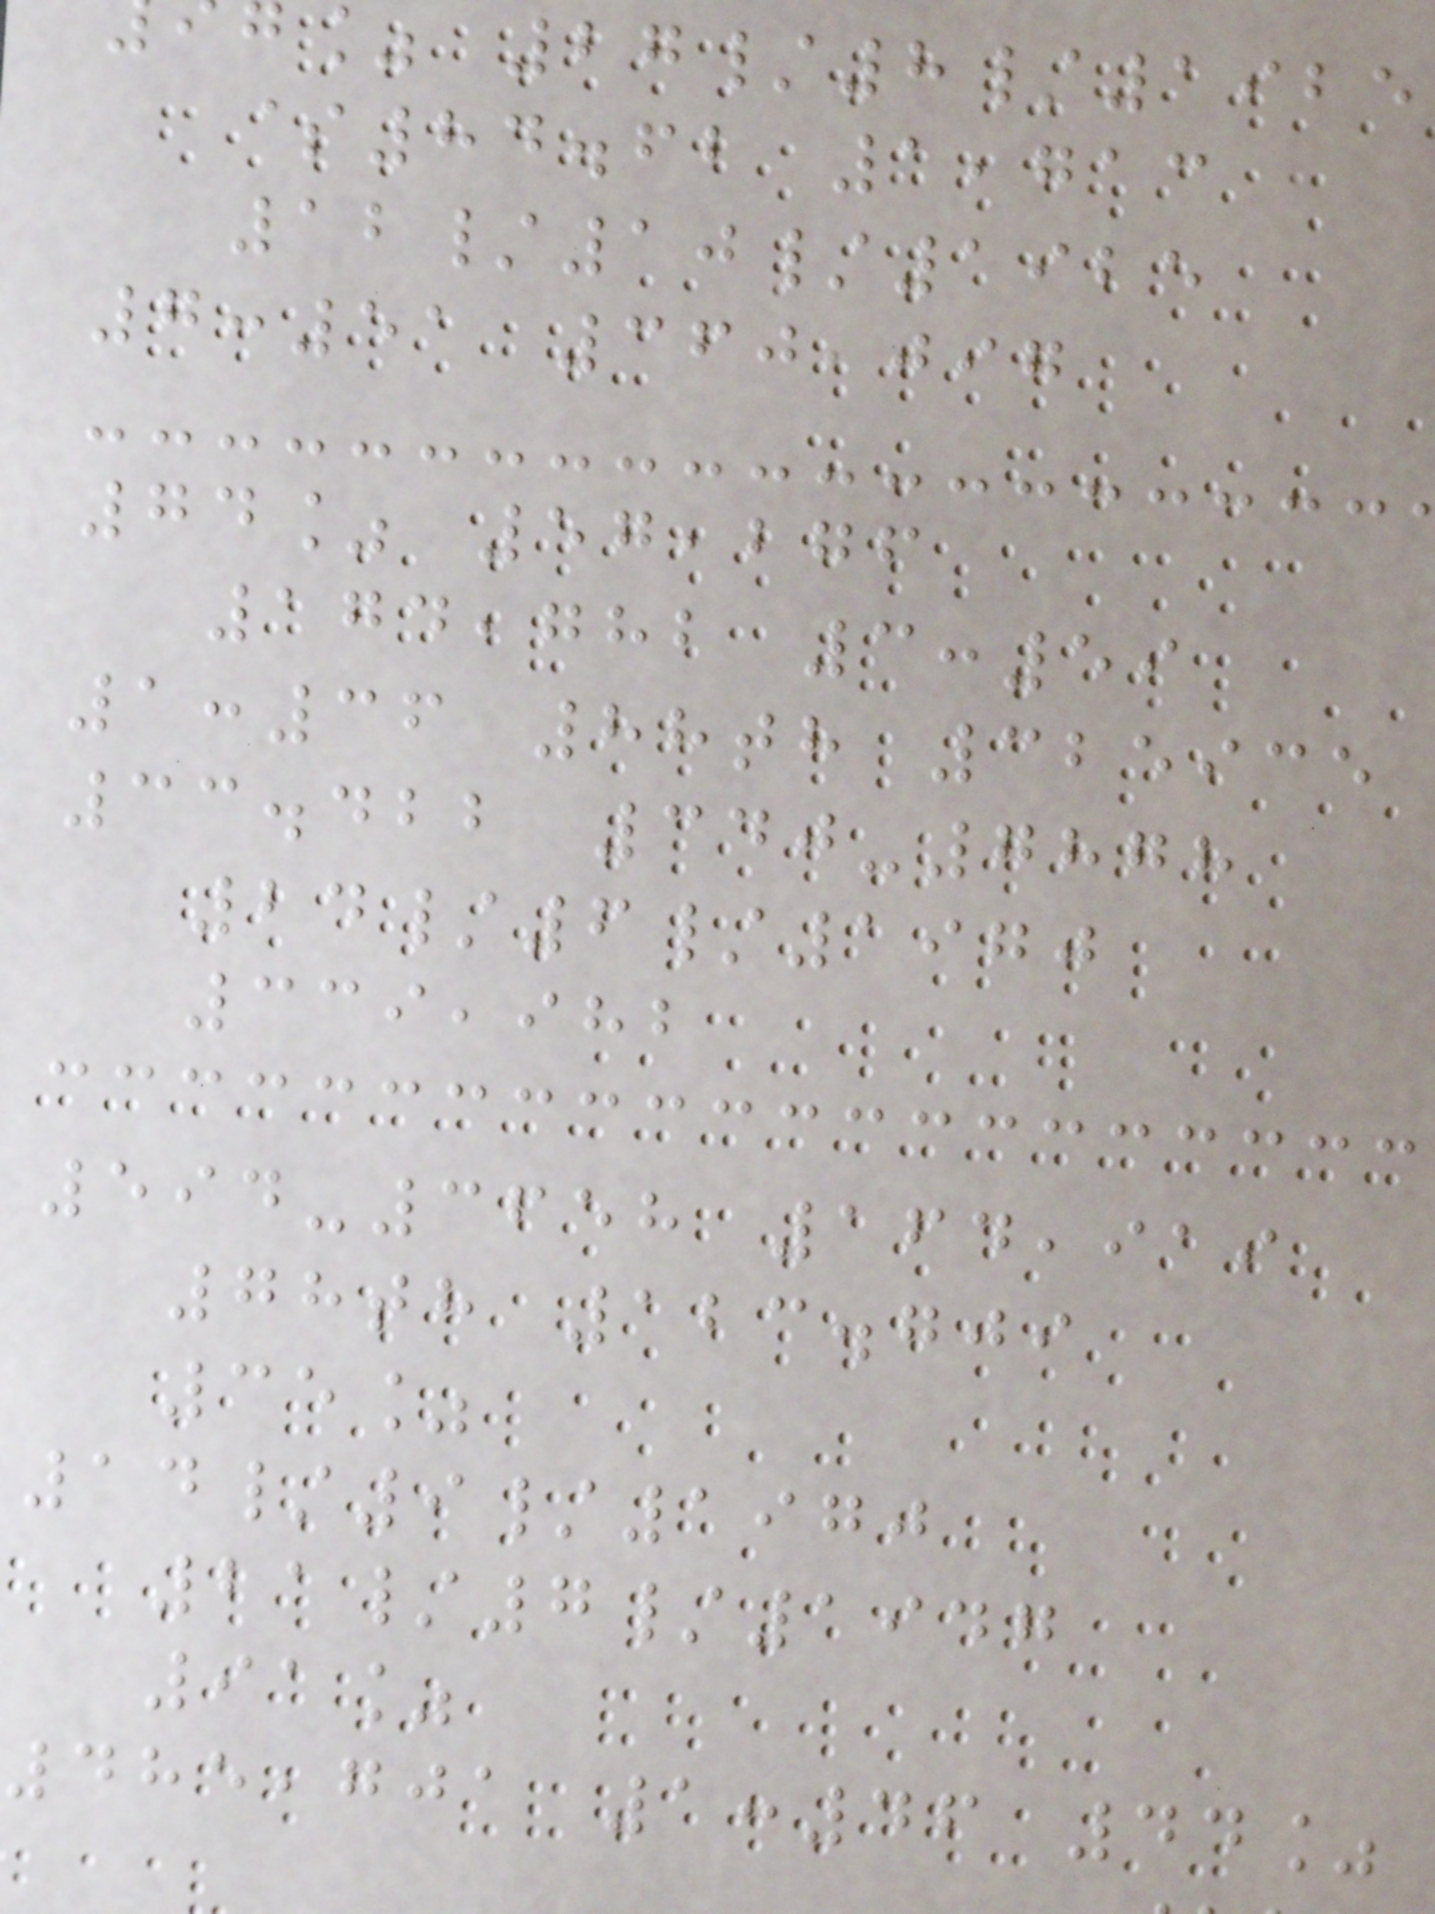% 27/8/1925
$84.62 1,713
12/10/1925
7:51 360,097
74% 57,276
174,782 3:59
1:36 88th 325935
33.422 340-7878
24/6/1970
339,982
594-3658 164,919
78th 123.709
35%
14/9/1970
21/7/1947
91%
485,701 1:46 44%
